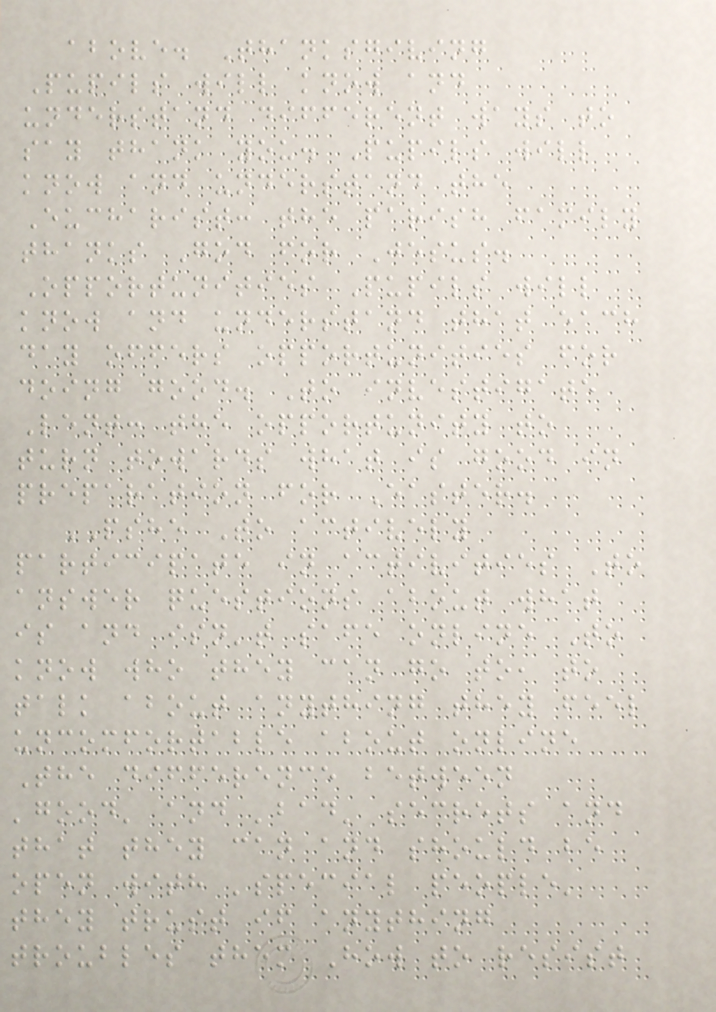above. Thanksgiving
Pupils will know and
understand different ways to
say thank you. Pupils will
know and understand the
Eucharist: the parish family
thanks God for Jesus.
Opportunities Pupils will
know and understand that each
day offers opportunities for
doing good. To investigate
Lent: the opportunity to
turn towards what is good in
preparation for Easter.
PSHE To actively
participate in activities To
answer questions about what
is and isn't safe online To
know who they can go to, to
talk about anything they feel
uncomfortable about online
The difference between
'good' and 'bad' secrets and
that they can and should be
open with 'special people'
they trust if anything
troubles them How to resist
